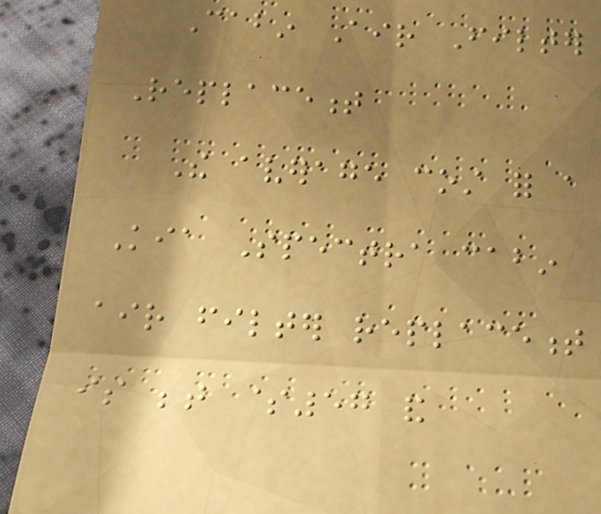Cabin Air Filter
Replacement
The average cost for a
Kia Spectra cabin
air filter replacement
is between $57 and
